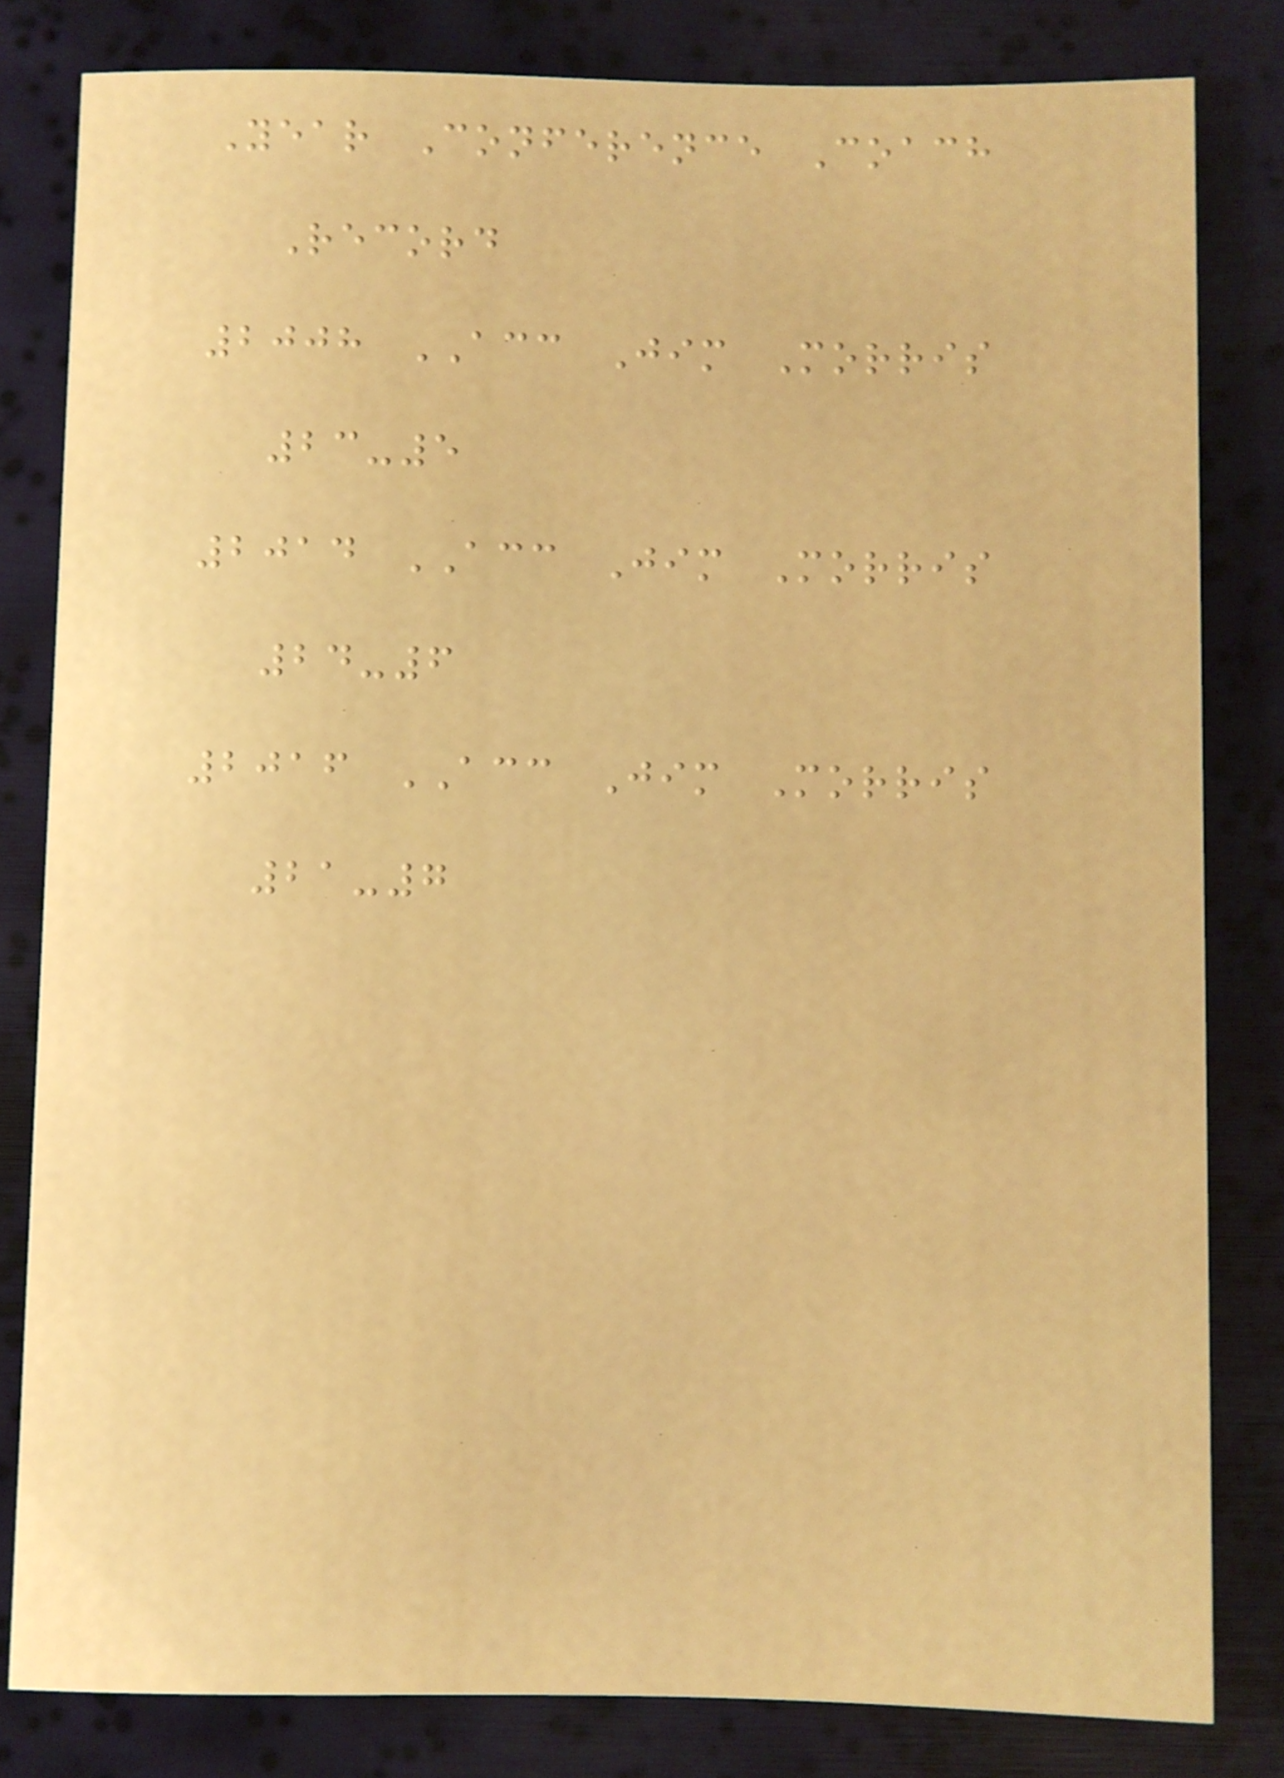Year Conference Coach
Record
2008 ACC Jim Morris
23-5
2014 ACC Jim Morris
24-6
2016 ACC Jim Morris
21-7
